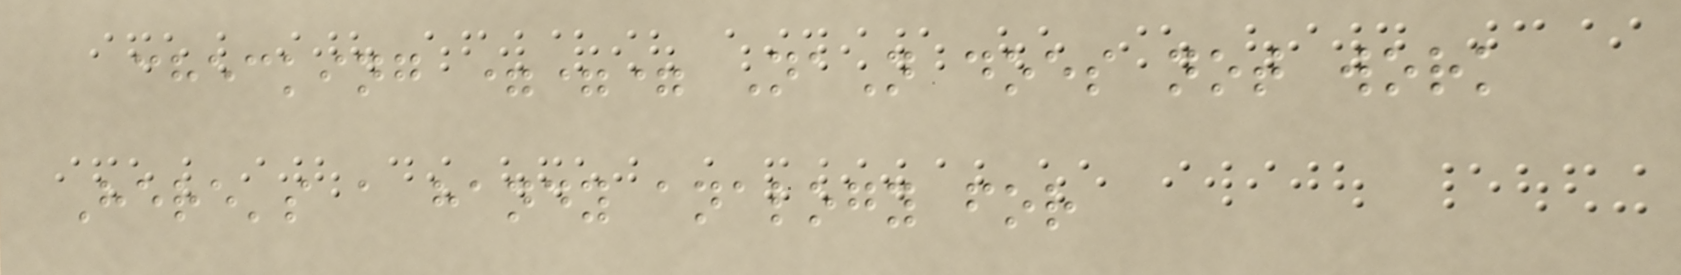checking === NaN does not work
Here's a handy analogy for
